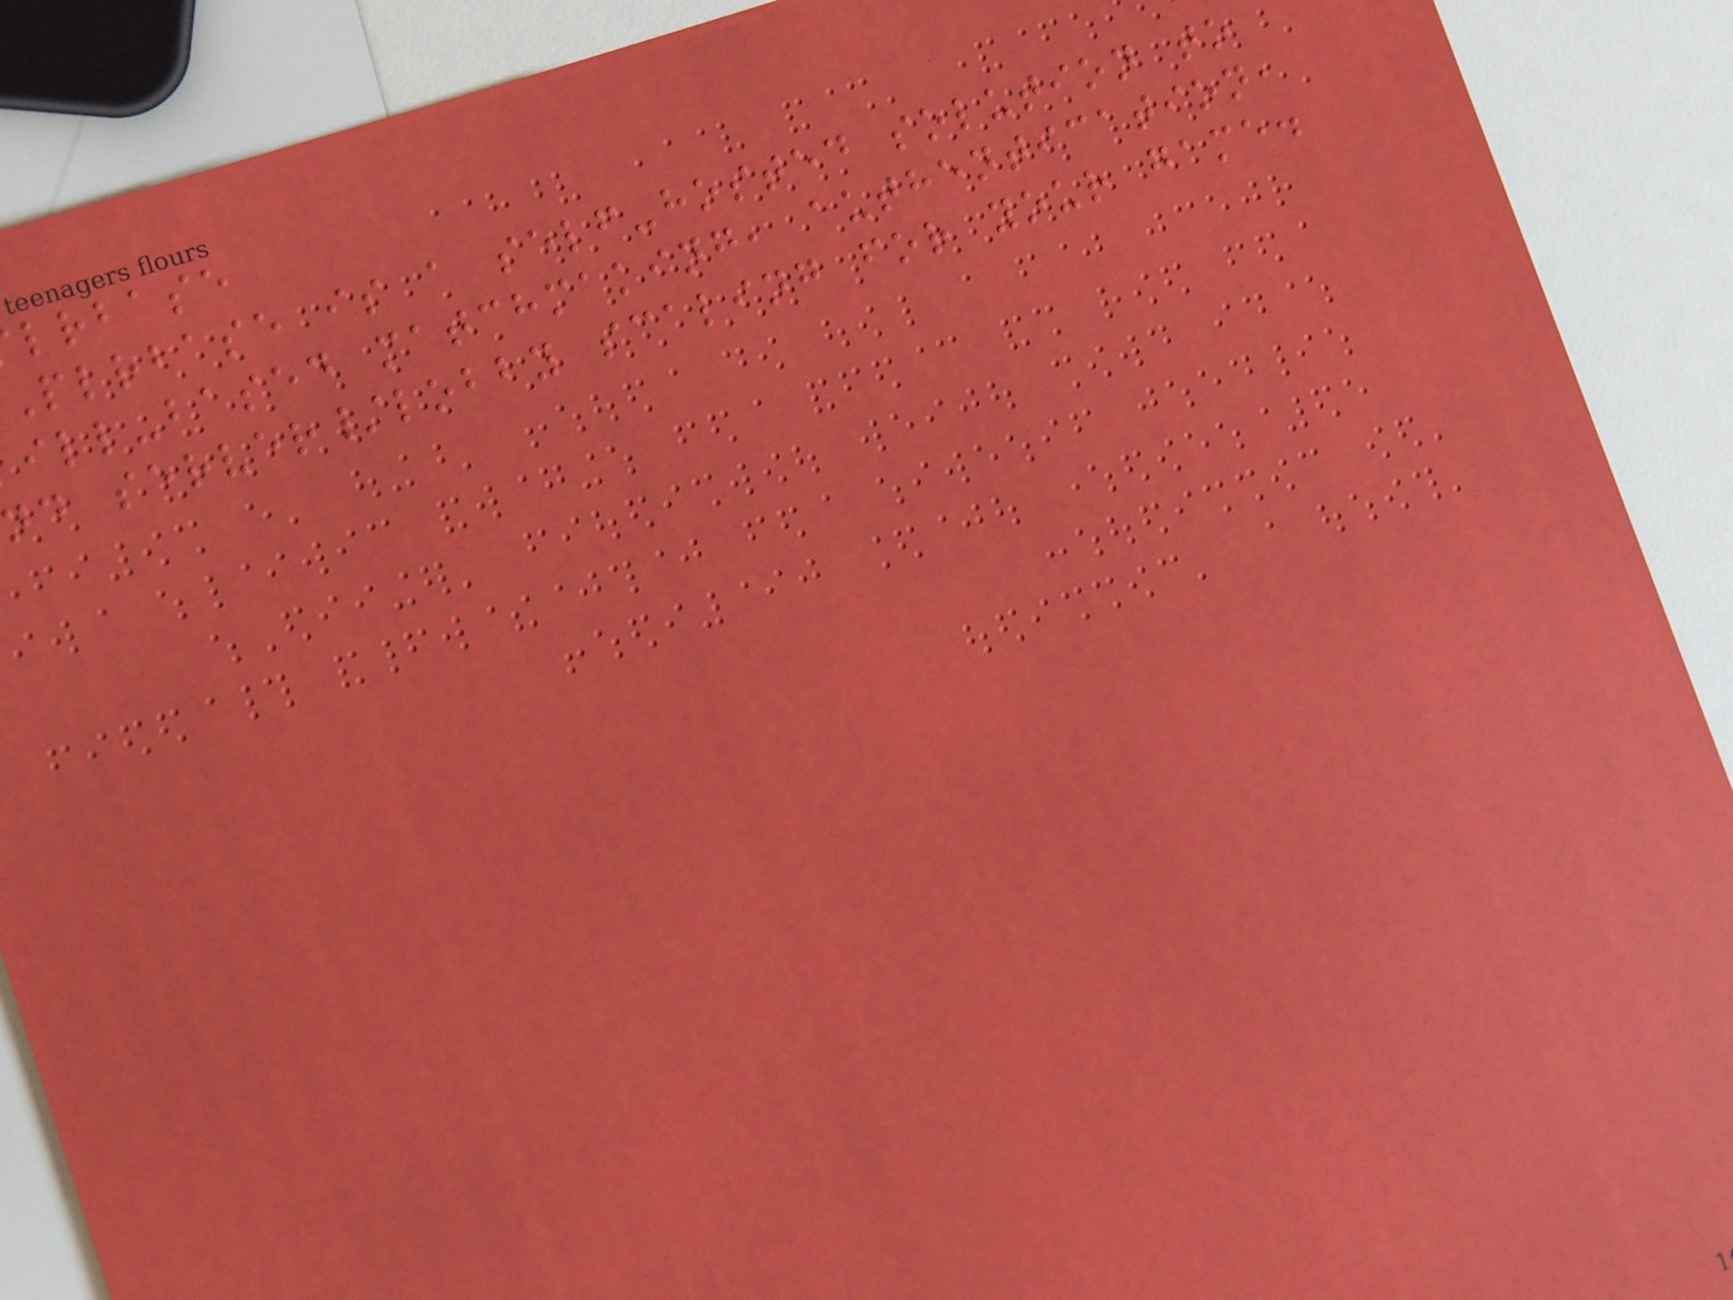lrbase
Plrbase is a self-hosted solution to
ill-based matchmaking, authentication,
d server/lobby scaling for your game.
